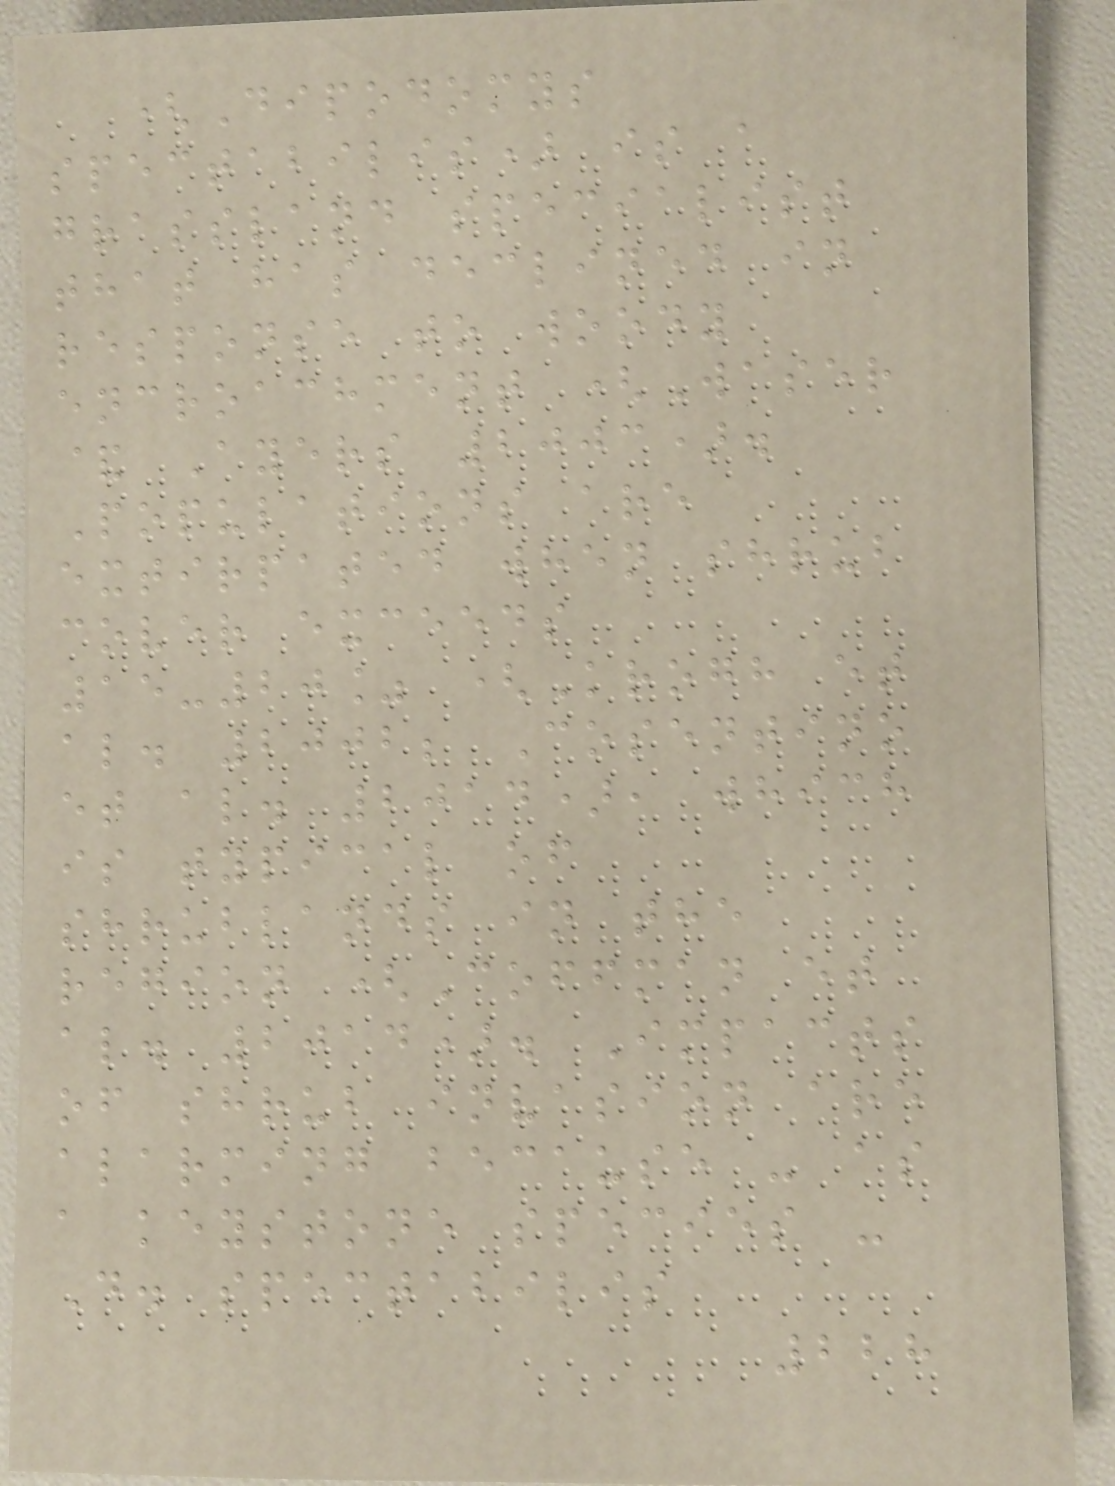(Dipodomys
spectabilis) is a
grassland specialist
that has declined in
response to woody
encroachment (Waser
& Ayers 2003).
Populations are
extirpated when shrub
cover exceeds
15-20% (Krogh et
al. 2002; Cosentino
et al. 2014), which
is typical of
shrublands in the
region (Coffman et
al. 2014). Impacts
of shrub invasion are
alarming because - as
a keystone species -
D. spectabilis
228
